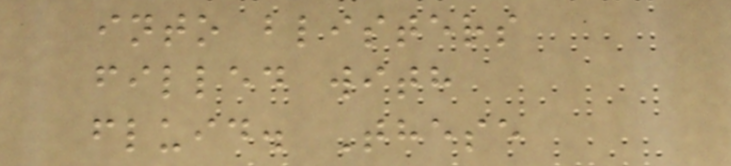into blisters
filled with
fluid. These
